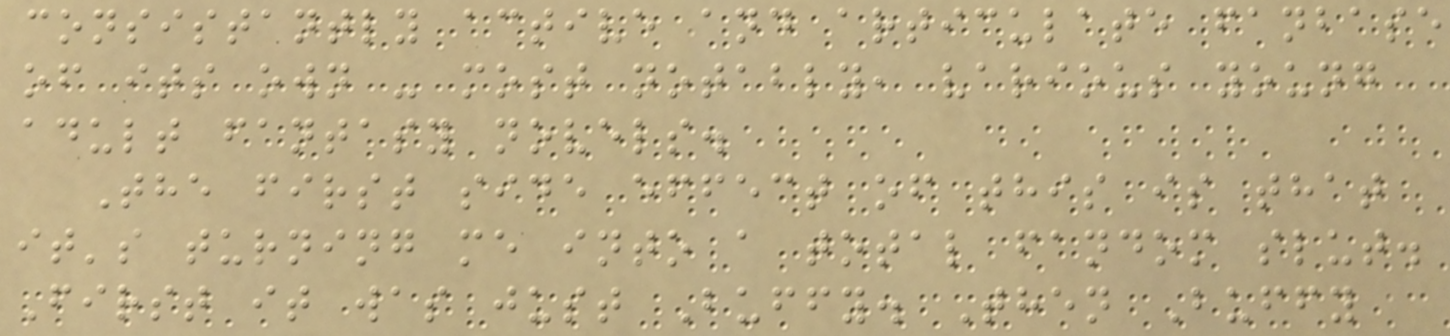consistantly active and articulate fanbase
of its own - most notably, various young
adult fantasy novels.
The first side effect of this is that
it's turning me into a total fandom slut.
First it was just Buffy. Then Buffy
